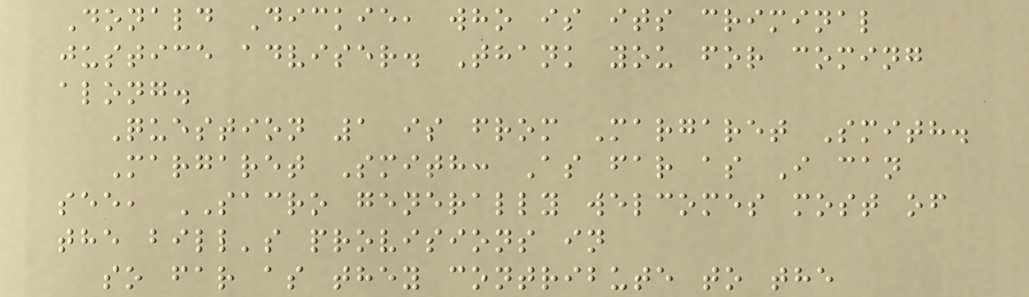Donald Dickie, who is its criminal
justice adviser. Thank you for coming
along.
Question 1 is from Margaret Smith.
Margaret Smith: As far as I can
see, SACRO generally welcomes most of
the bill's provisions in
so far as they contribute to the
